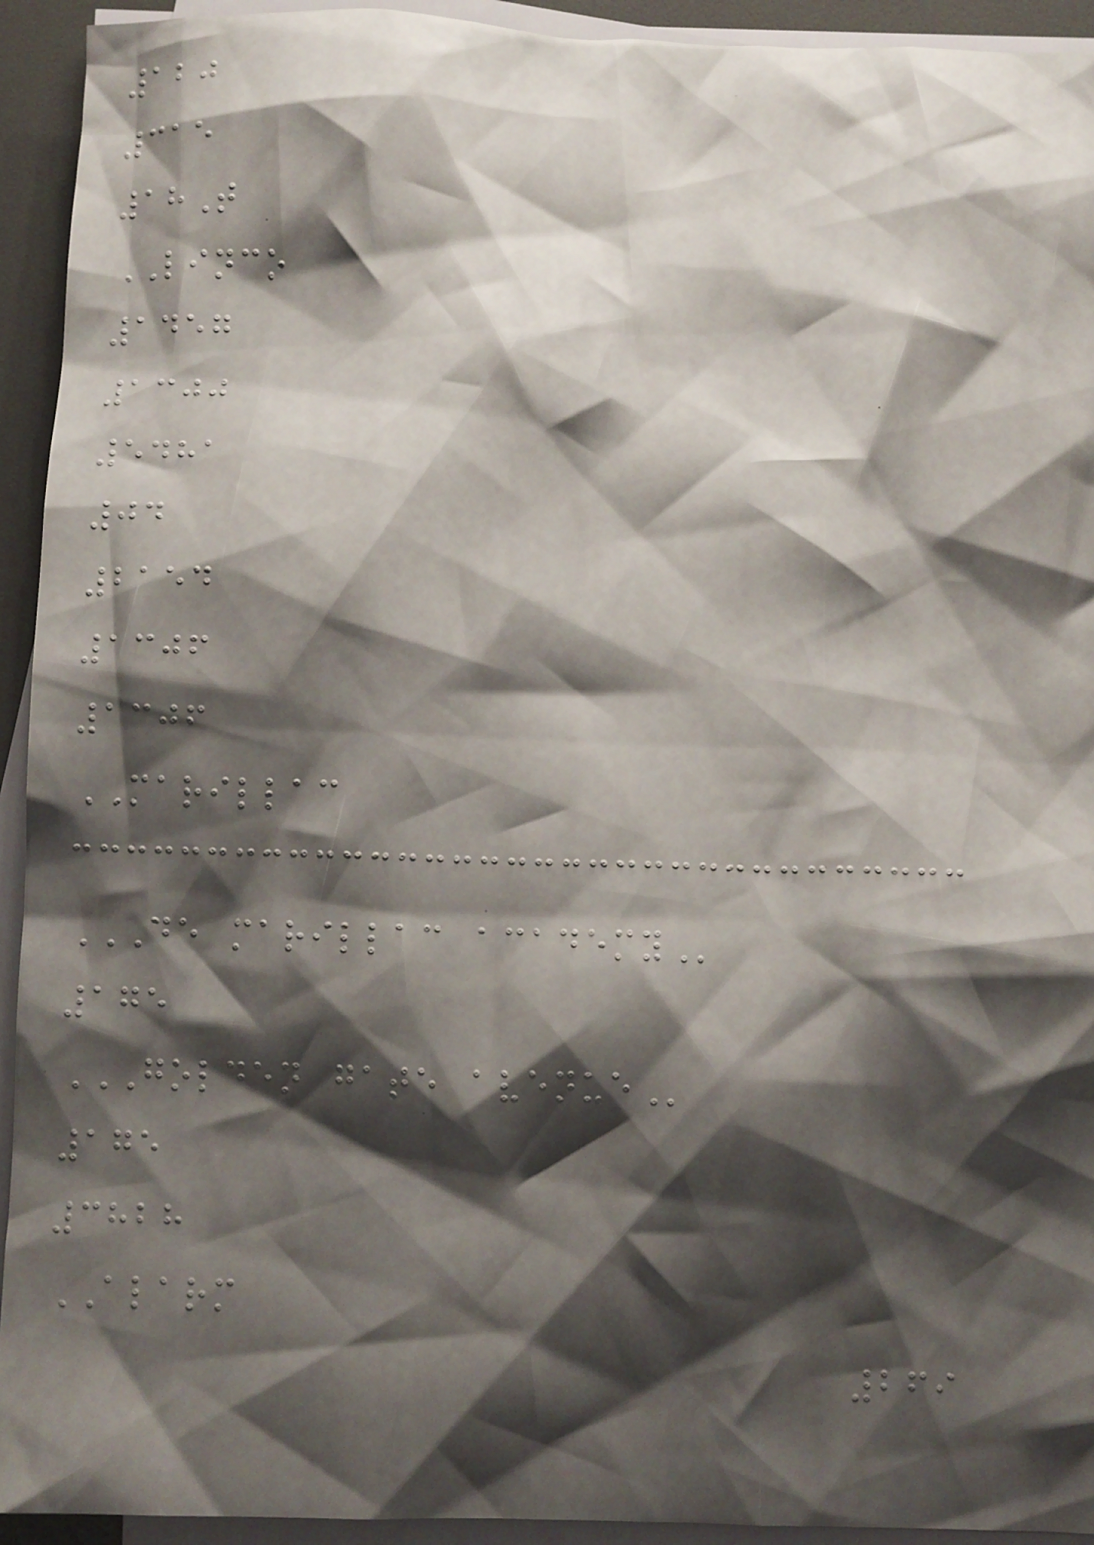120
315
18T
LINCO
1457
1300
5481
04
2154
1306
1306
MARILLAC
DE MARILLAC ACADEMY
175
GOLDEN GATE AVENUE
175
3828
ALARM
269
